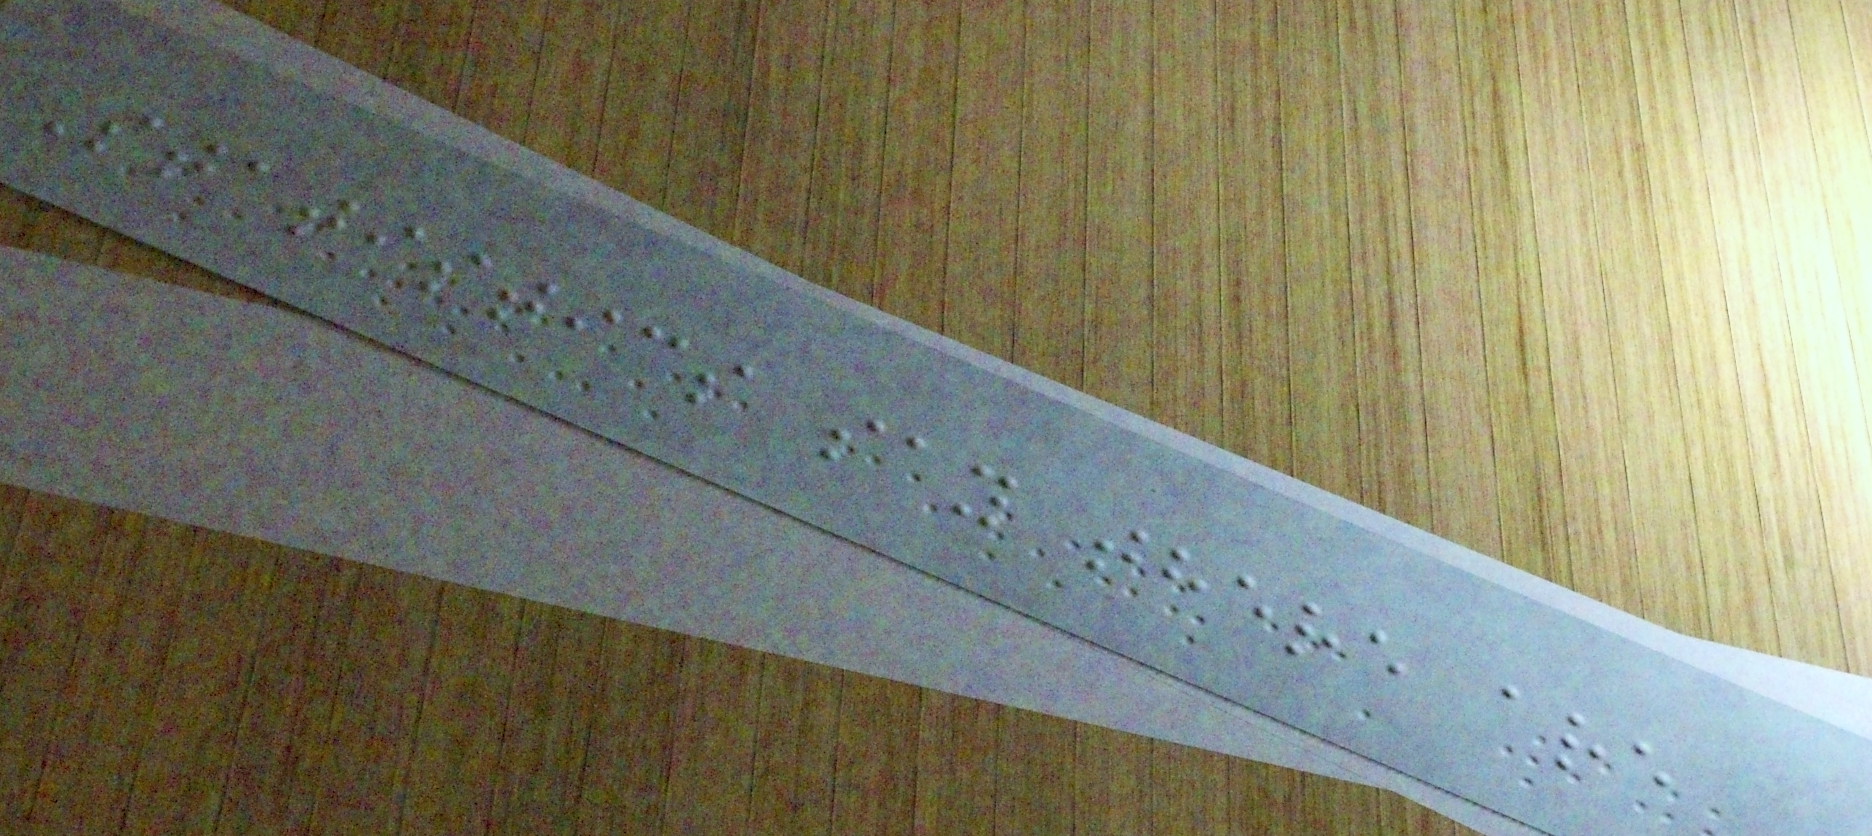Statistics say there are
